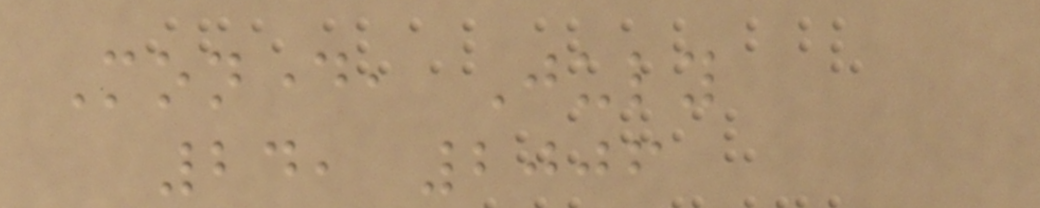Monday, July
24, 2006
